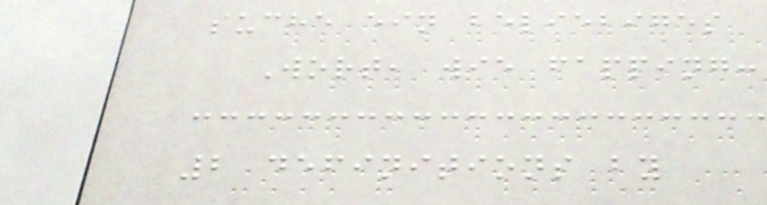suche ein beliebiges
Wort, wie fapping:
2 definitions by
